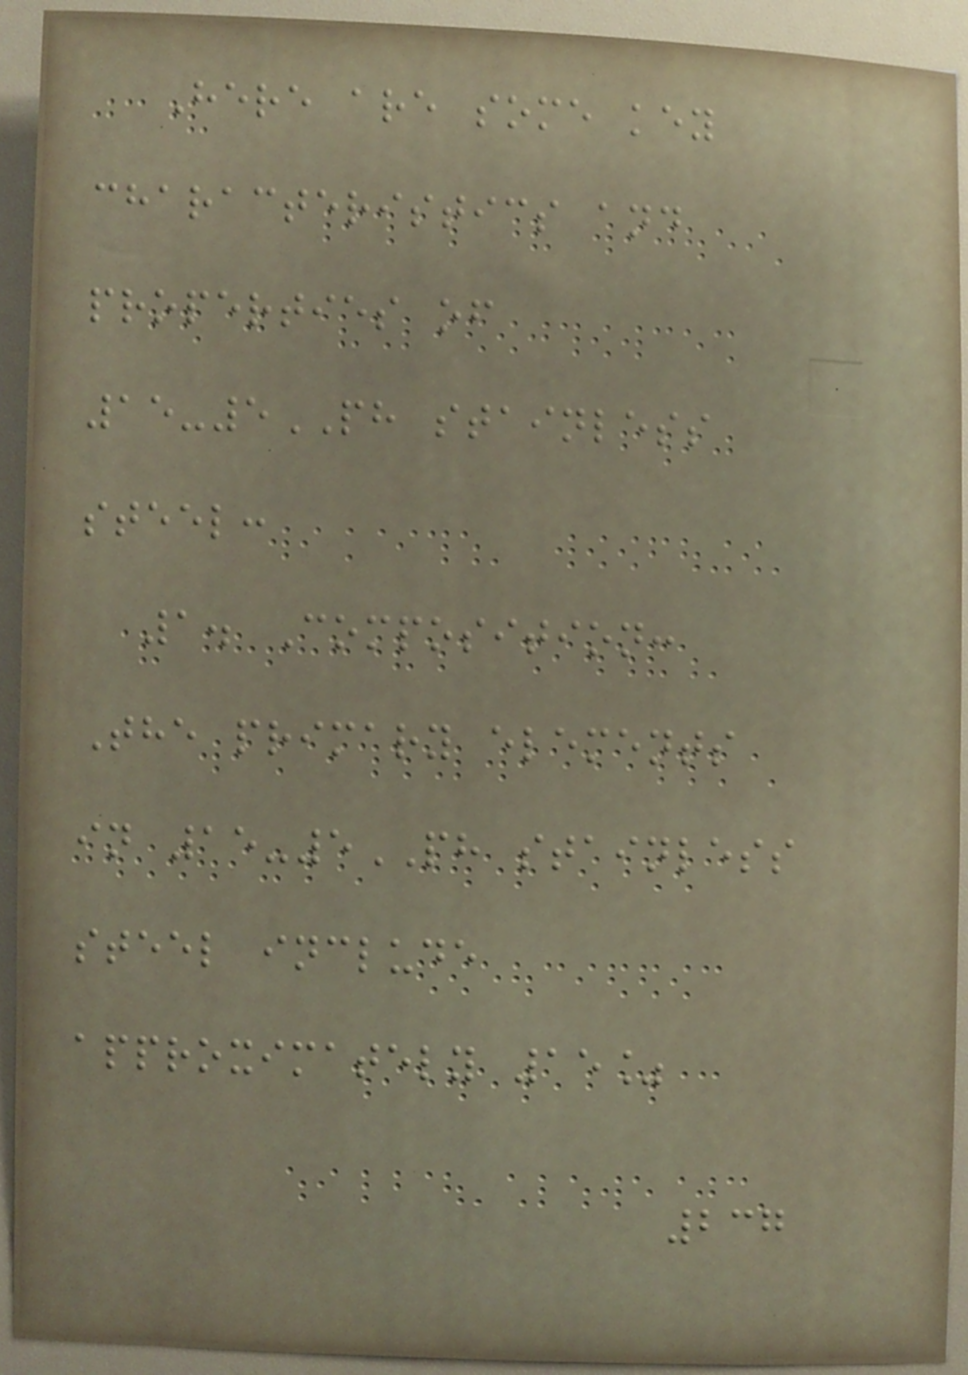Here are some key
characteristics and
properties of
15-5PH stainless
steel:
1. Composition:
The primary elements
in 15-5PH stainless
steel include
approximately 15%
237
